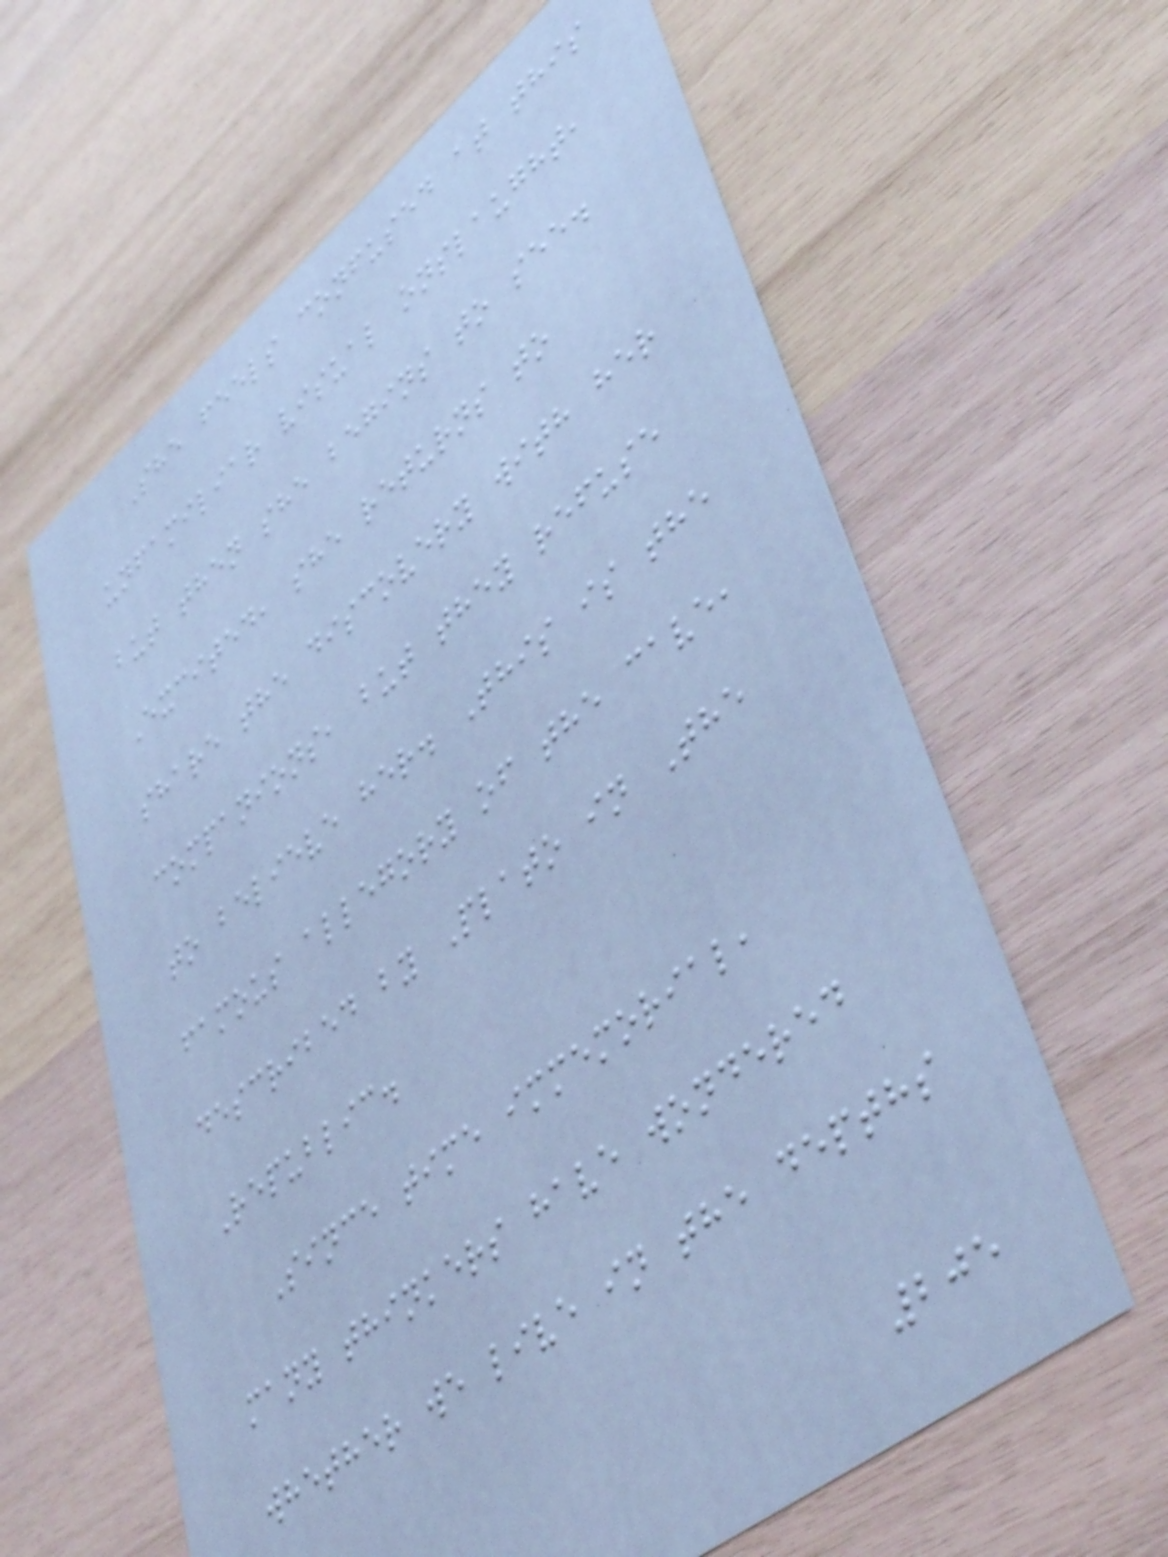She feels confused at this
unfamiliar visual onslaught,
but then she begins to see.
Excited, she returns to
share the discovery with her
companions, but they refuse
to believe her. This is the
famous allegory of the cave,
described by Plato in The
Republic.
Since time immemorial,
many thinkers have wondered
whether we live in the depths
205
